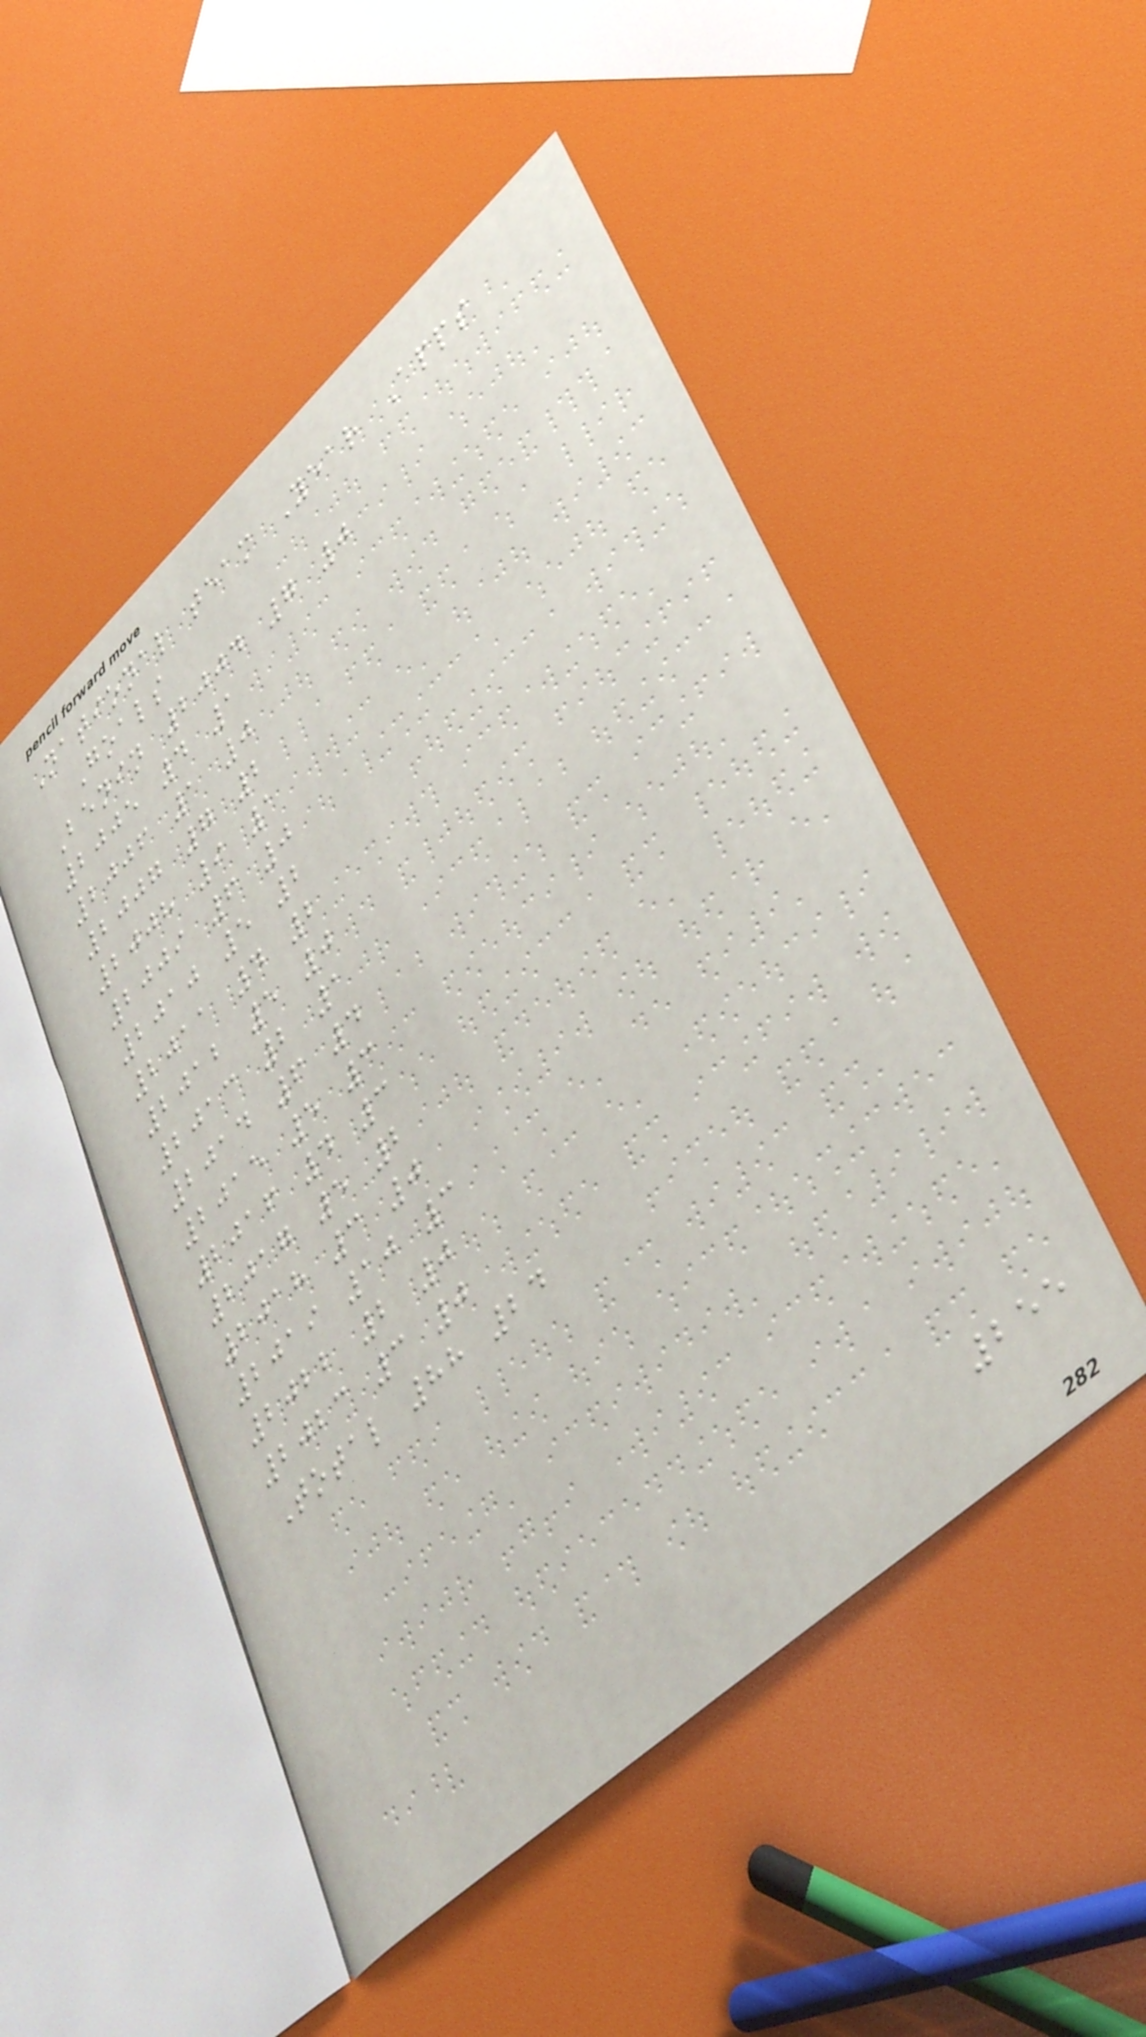National team Year Apps
Goals
Benin 2004 7 0
2005 4 1
2006 1 0
2007 7 2
2008 9 1
2009 6 0
2010 5 2
2011 4 2
2012 5 0
2013 2 1
2014 6 4
2015 5 3
2016 4 3
2017 5 2
2018 3 0
2019 10 3
2022 2 0
2023 3 0
Total 88 24
255
